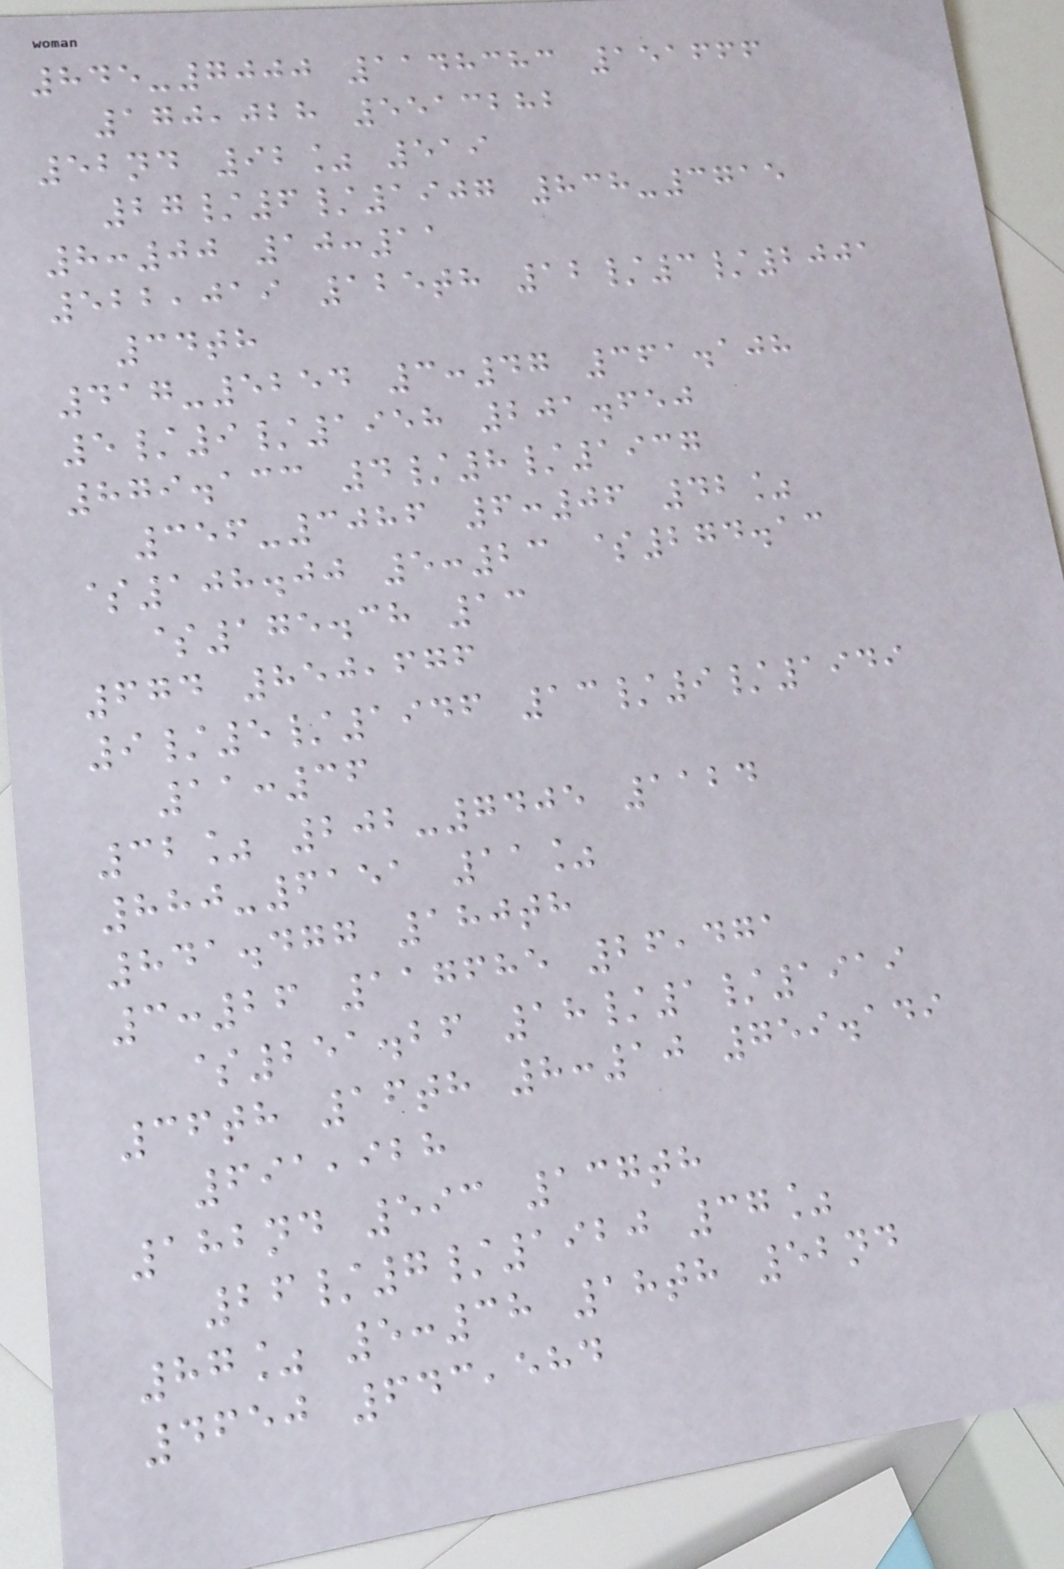845-7000 1148383 151666
170,028 5513282
52nd 92% 519
27/6/1907 838-3715
8:00 10:11
522,019 125th 12/3/2001
34th
417-5254 3:47 361.108
5/9/1958 201.650
879.133 4/8/1937
356-3086 6:06 42%
$108.00 5:23 $274.13
$175.38 13
674 850,676
9/5/1946 13/9/1949
11:36
32% 202-7405 1124
880-6151 11%
841.477 180th
3:26 117685 26,471
$251.26 18/1/1919
36th 16th 8:10 759.149
691,928
182nd 593 137th
26/7/1920 37%
87% 5:38 18th 52nd
4650 643,584
